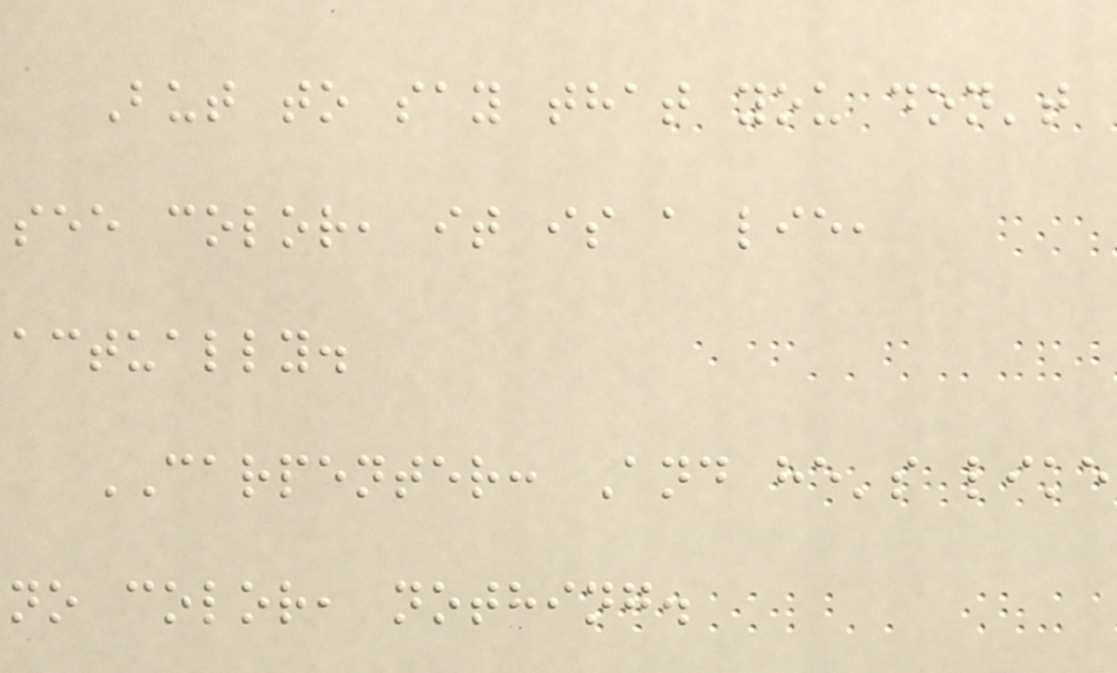But to say that you don't
see color, it is a lie,
actually.
CARPENTER: And he's like
no color, nothing.
